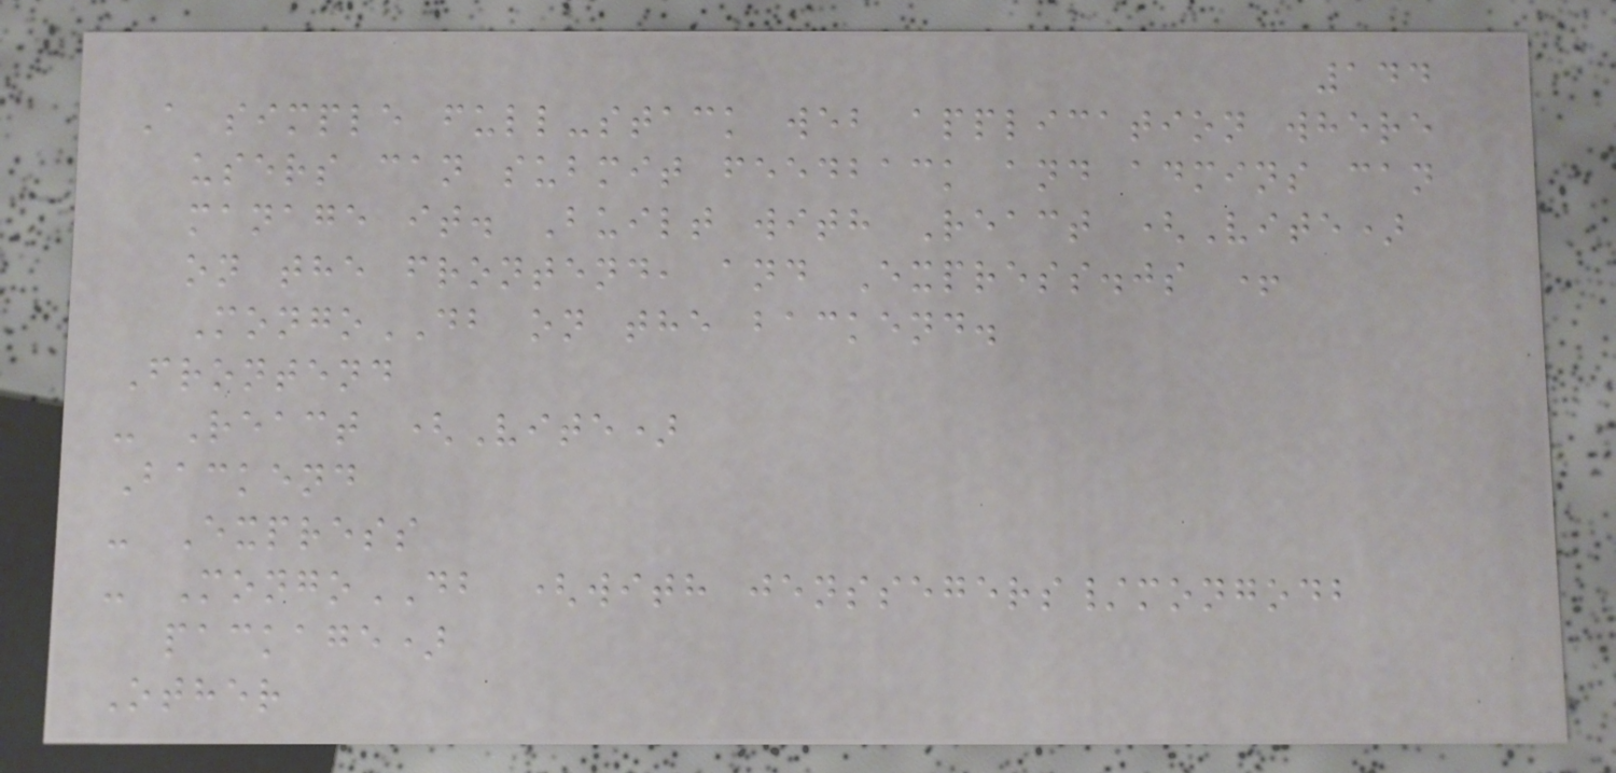144
A simple full-stack web application where
users can submit feedback and admins can
manage it. Built with React (Vite)
on the frontend, and Express.js +
MongoDB on the backend.
Frontend
- React (Vite)
Backend
- Express
- MongoDB (with jenssegers/mongodb
package)
Other
